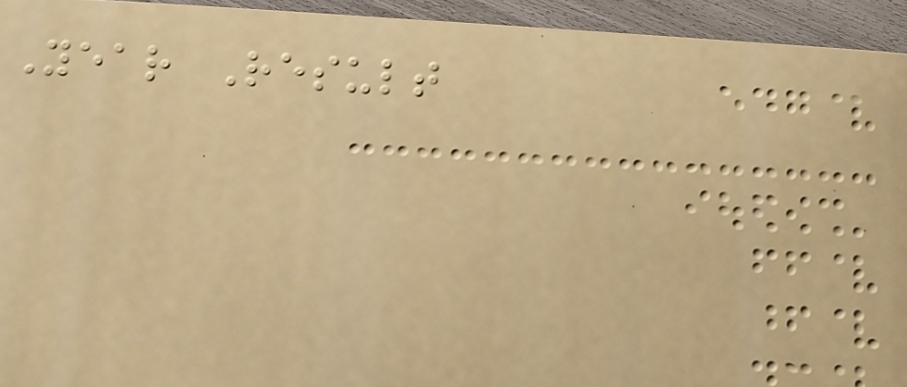Year Result
